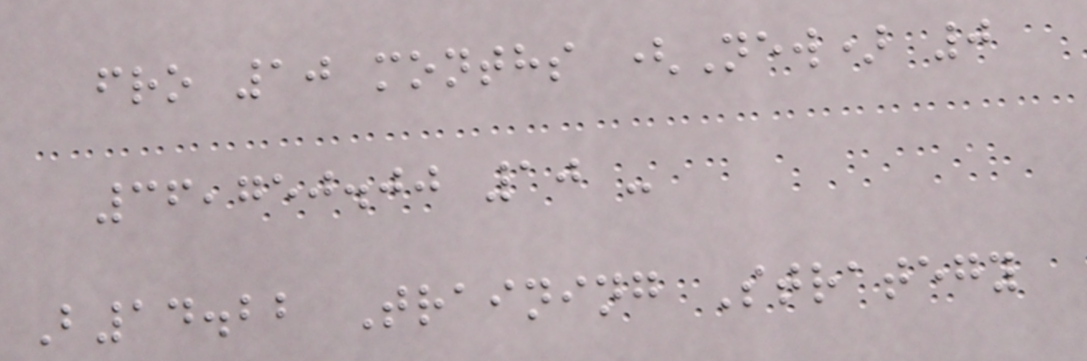fro 10 months (New) 0
36,750.00 10 -
B14.22 Training Strategy
